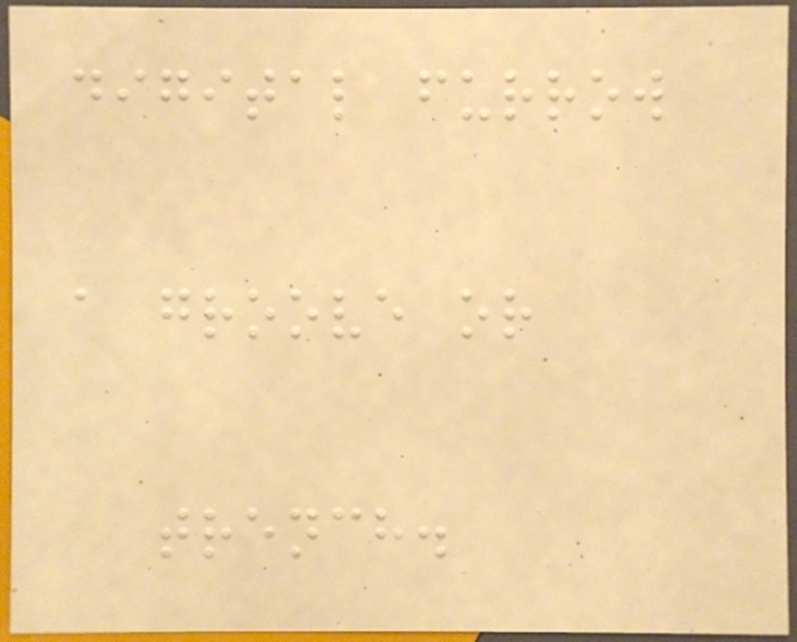digital furrow
a groove or
trench.
